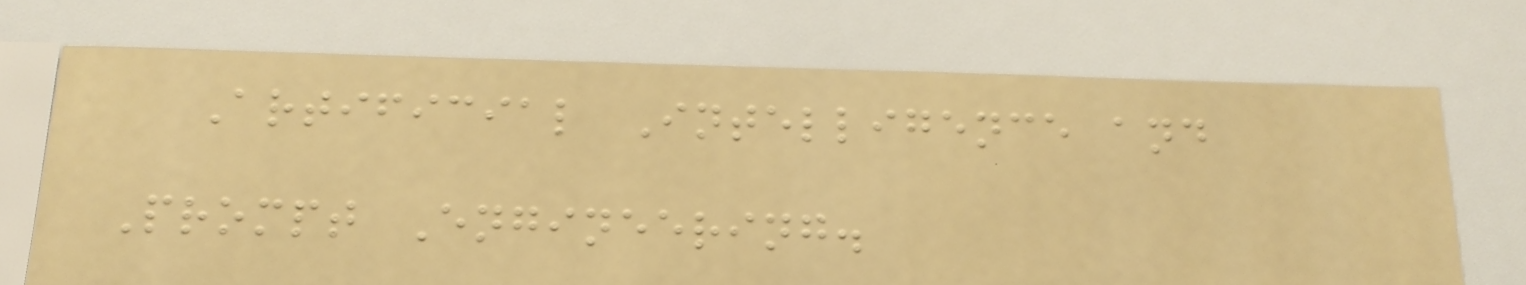Artificial Intelligence and
Prompt Engineering.
